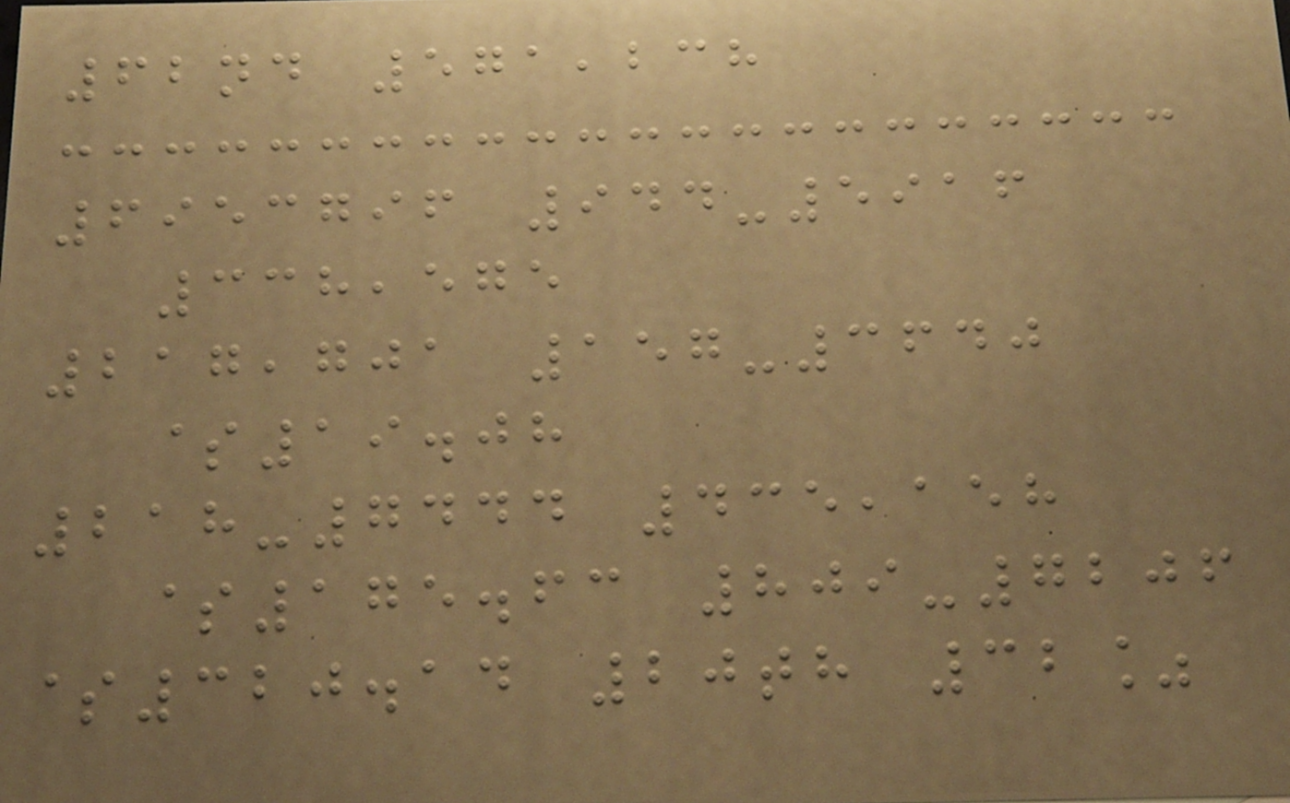62nd 571,238
6953796 944-5916
338,575
217,701 157-3640
$19.08
218-7444 435,158
$175.63 809-7206
$320.14 20th 32%
